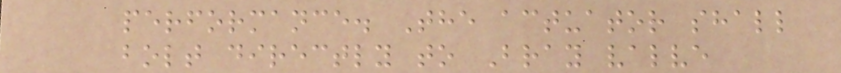performance. The actuator shall
bolt directly to Bray valve
